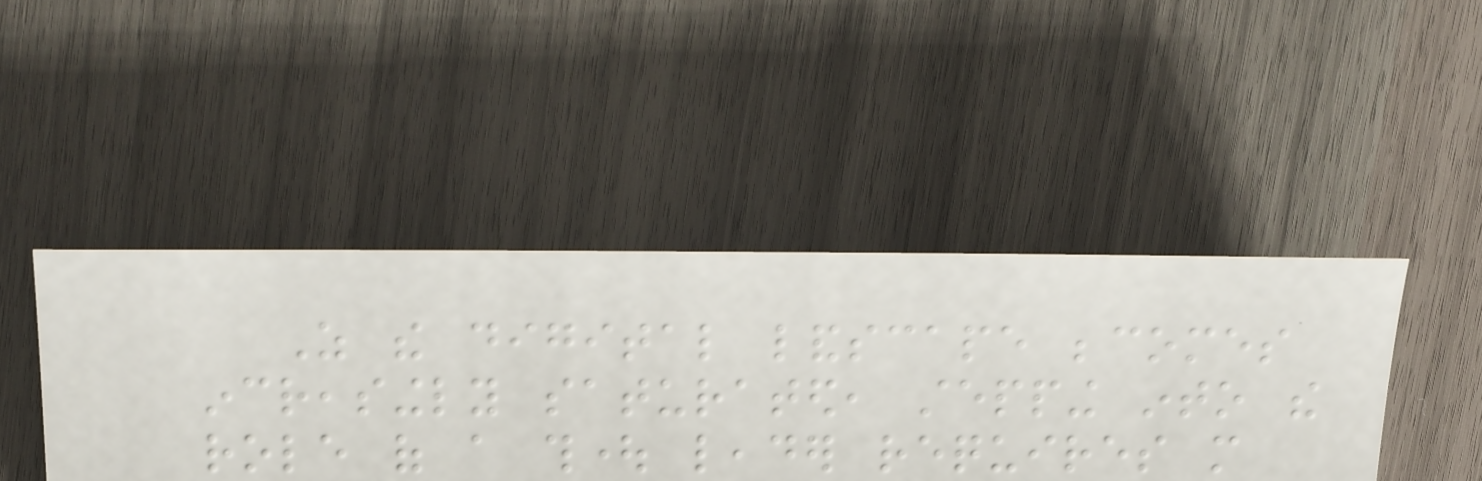As the digital landscape becomes
increasingly saturated, stepping into the
role of a thought leader requires more
